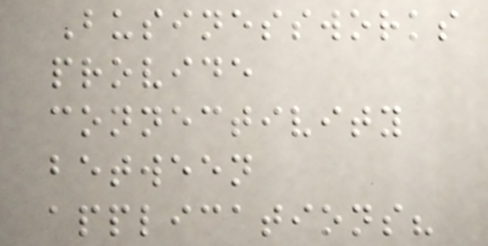Businessworks
provide
connectivity
between
applications?
